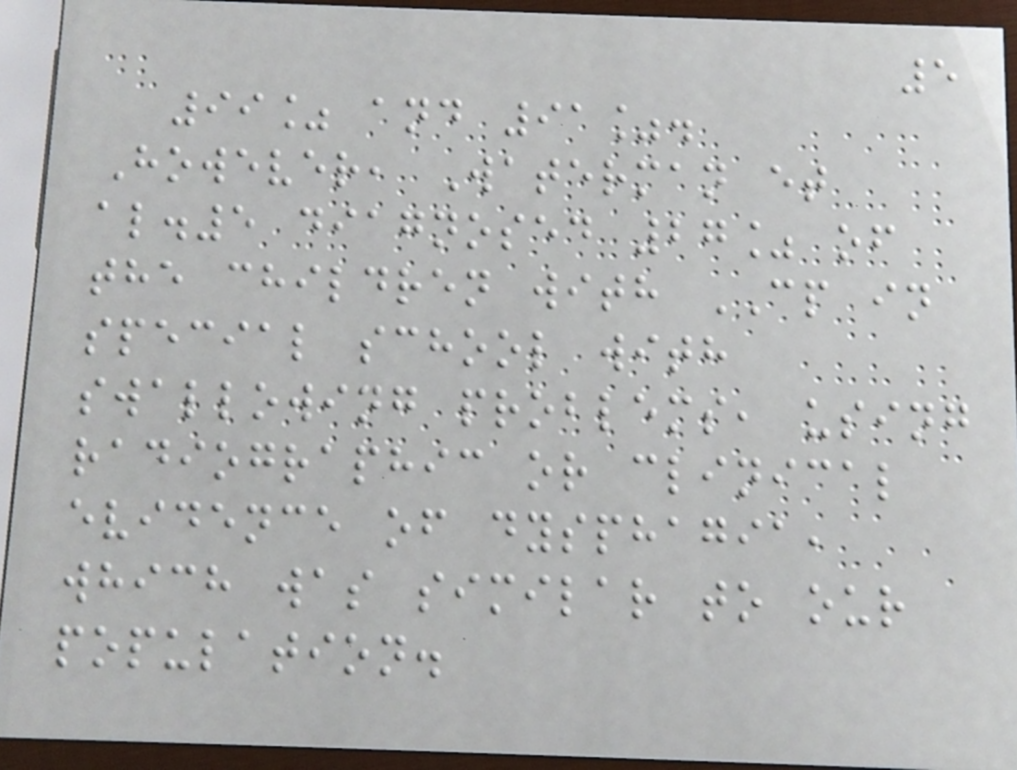5
99% and 91%.
However, Waterman et
al.5 diagnosed 27% of
the children with CP in
special school with
swallowing problems, using
radiographic or clinical
evidence of dysphagia,
which was similar to our
population.
